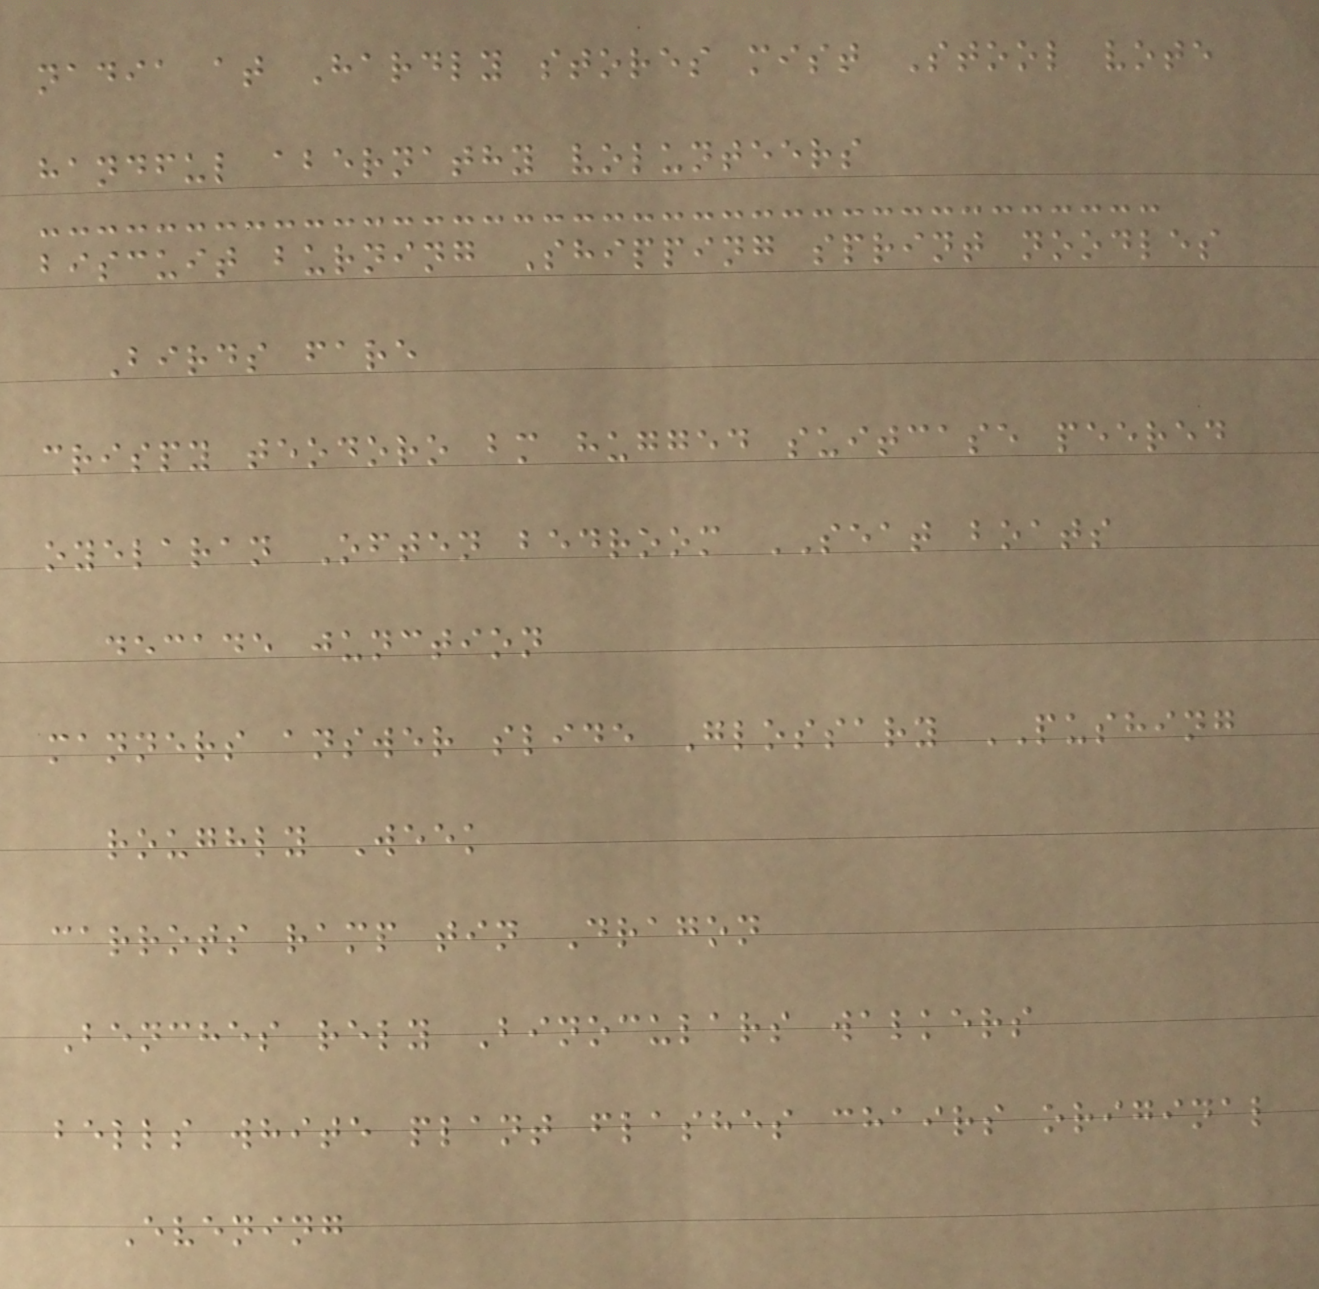nadia at Hardly stores mist Stool vote
handful abernathy volunteers
biscuit burning Shipping sprint noodles
Birds fare
crispy teodoro bm hugged suitcase peered
oyelaran Often bedroom SEAT boats
decade junction
manners answer slide Glossary PUSHING
roughly Week
carrots ramp tin Dragon
Benches rely Binoculars walkers
bells white plant flashes chairs original
Evening
